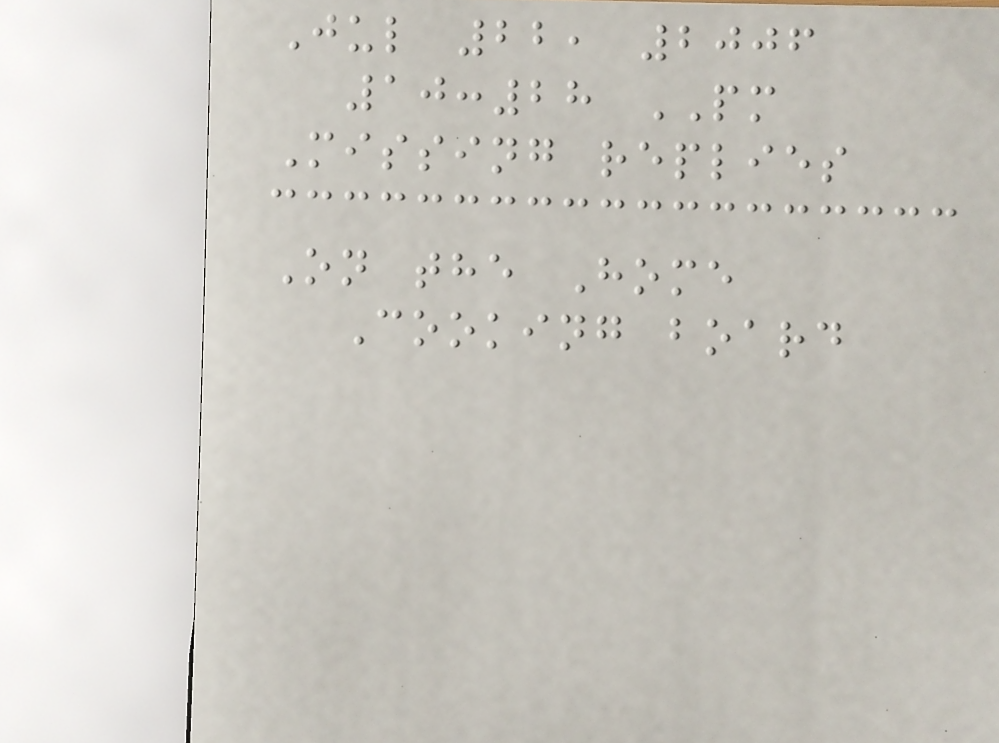Jul 22, 2006
10:28 PM
Missing replies
On the Home
Cooking board
